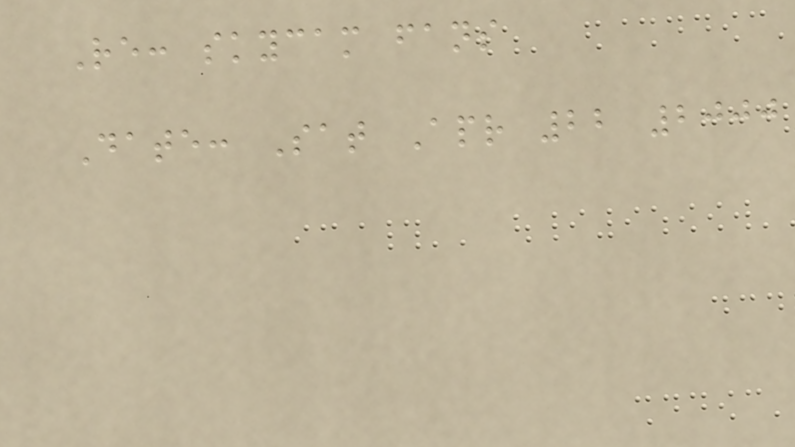Re: skycam fans
Date: Sat Apr 22 2000
